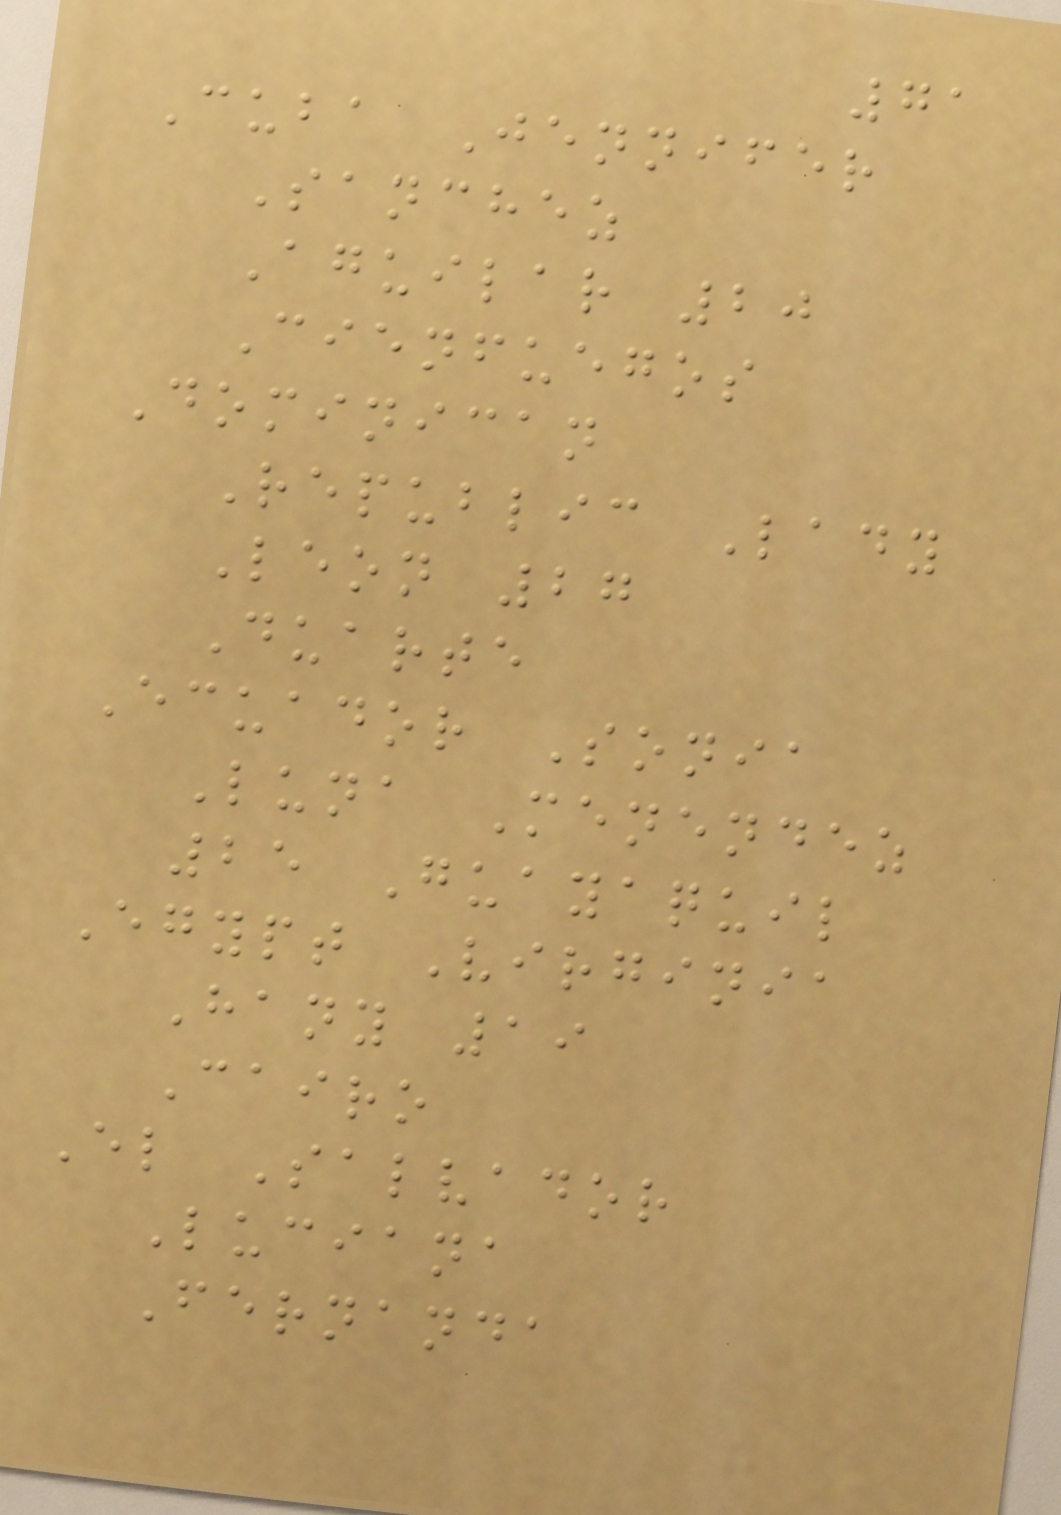71
Cuba Jennifer
Sanchez
Aguilar 20
Cienfuegos
Dominican
Republic Lady
Leon 27
Duarte
Ecuador Sonia
Luna Menendez
25 Guayaquil
Egypt Virginia
Hany 19
Cairo
El Salvador
Luciana
Fernanda
